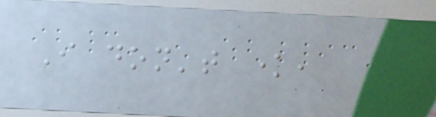I don't know,
